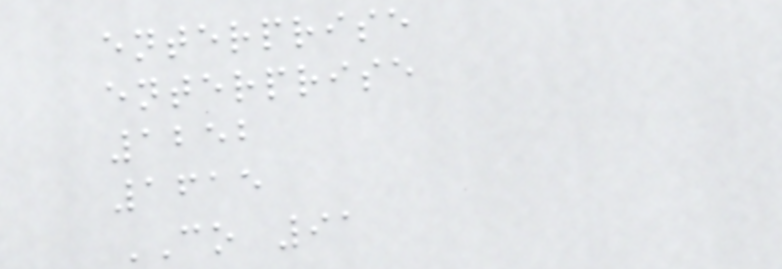enterprise
enterprise
1252
1615
CO 91
